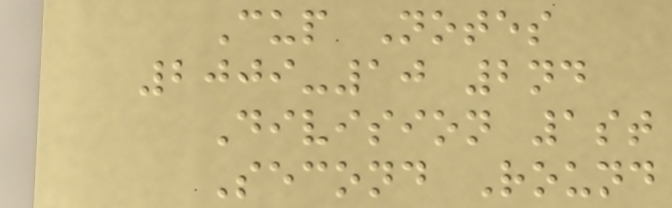Cup Notes
2009-10 2nd
Division 1st
Second Round
